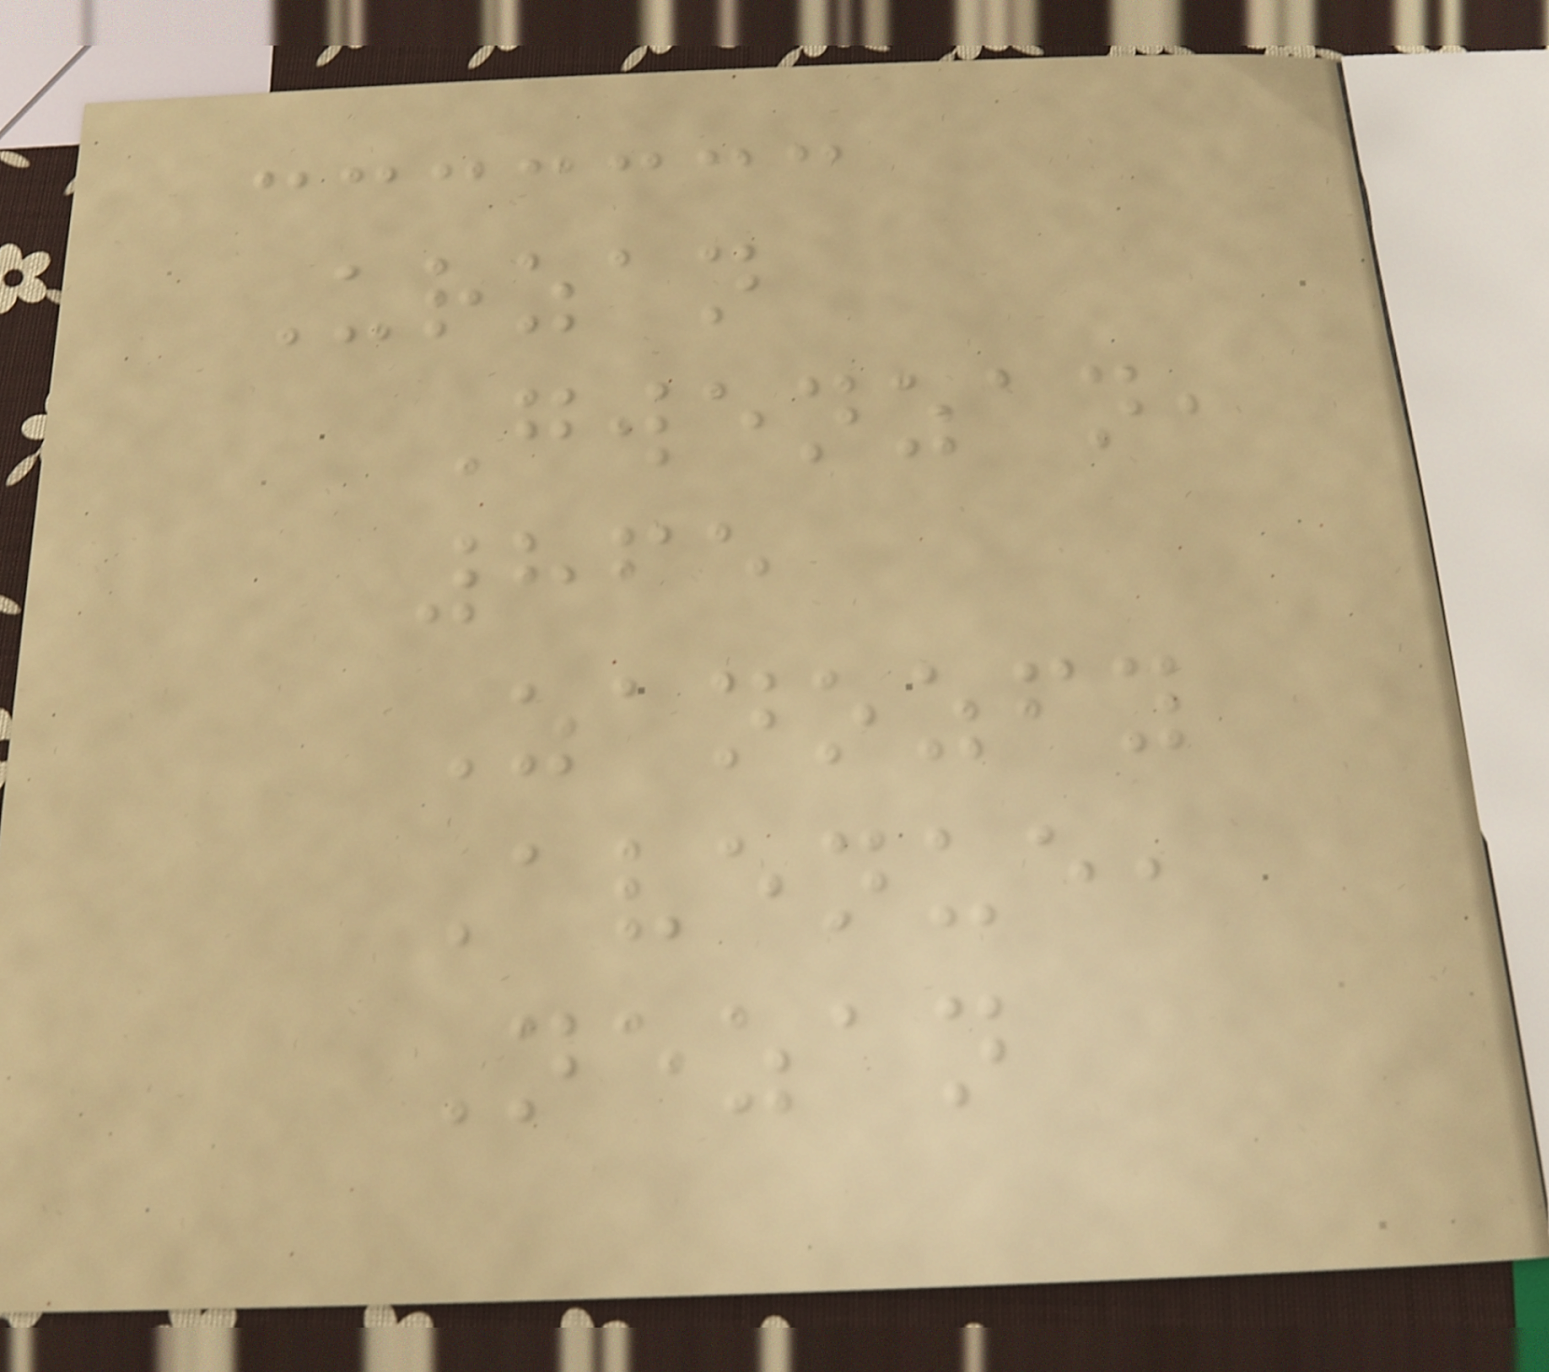Urzan
Gwenzan,
865
Zanozfy
Avenue,
Nezan
